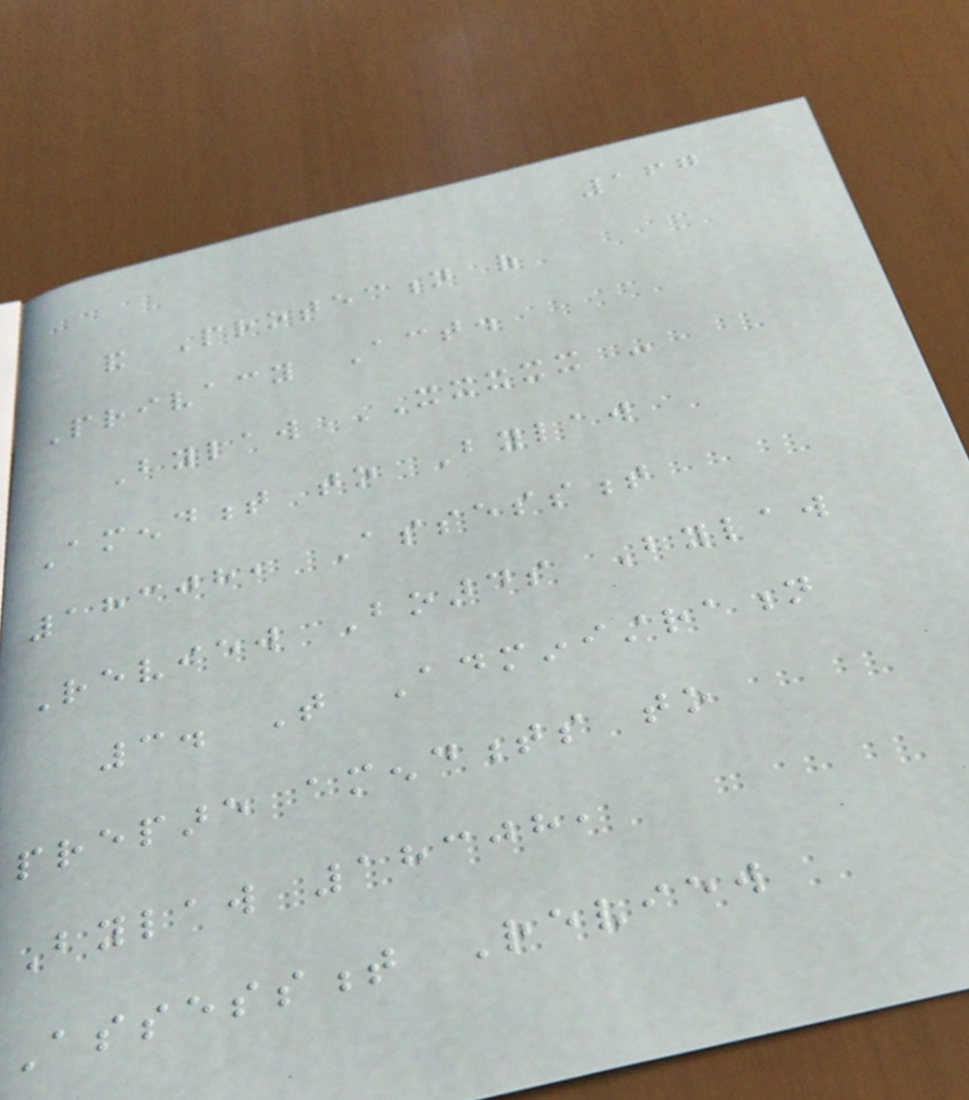167
and Protection of
Privacy Act.
Bylaw XXXXX -
Amendment to Bylaw
18308, Assessment
Review Boards Bylaw
3. That Administration
prepare amendments to
Bylaw 18308,
Assessment Review
